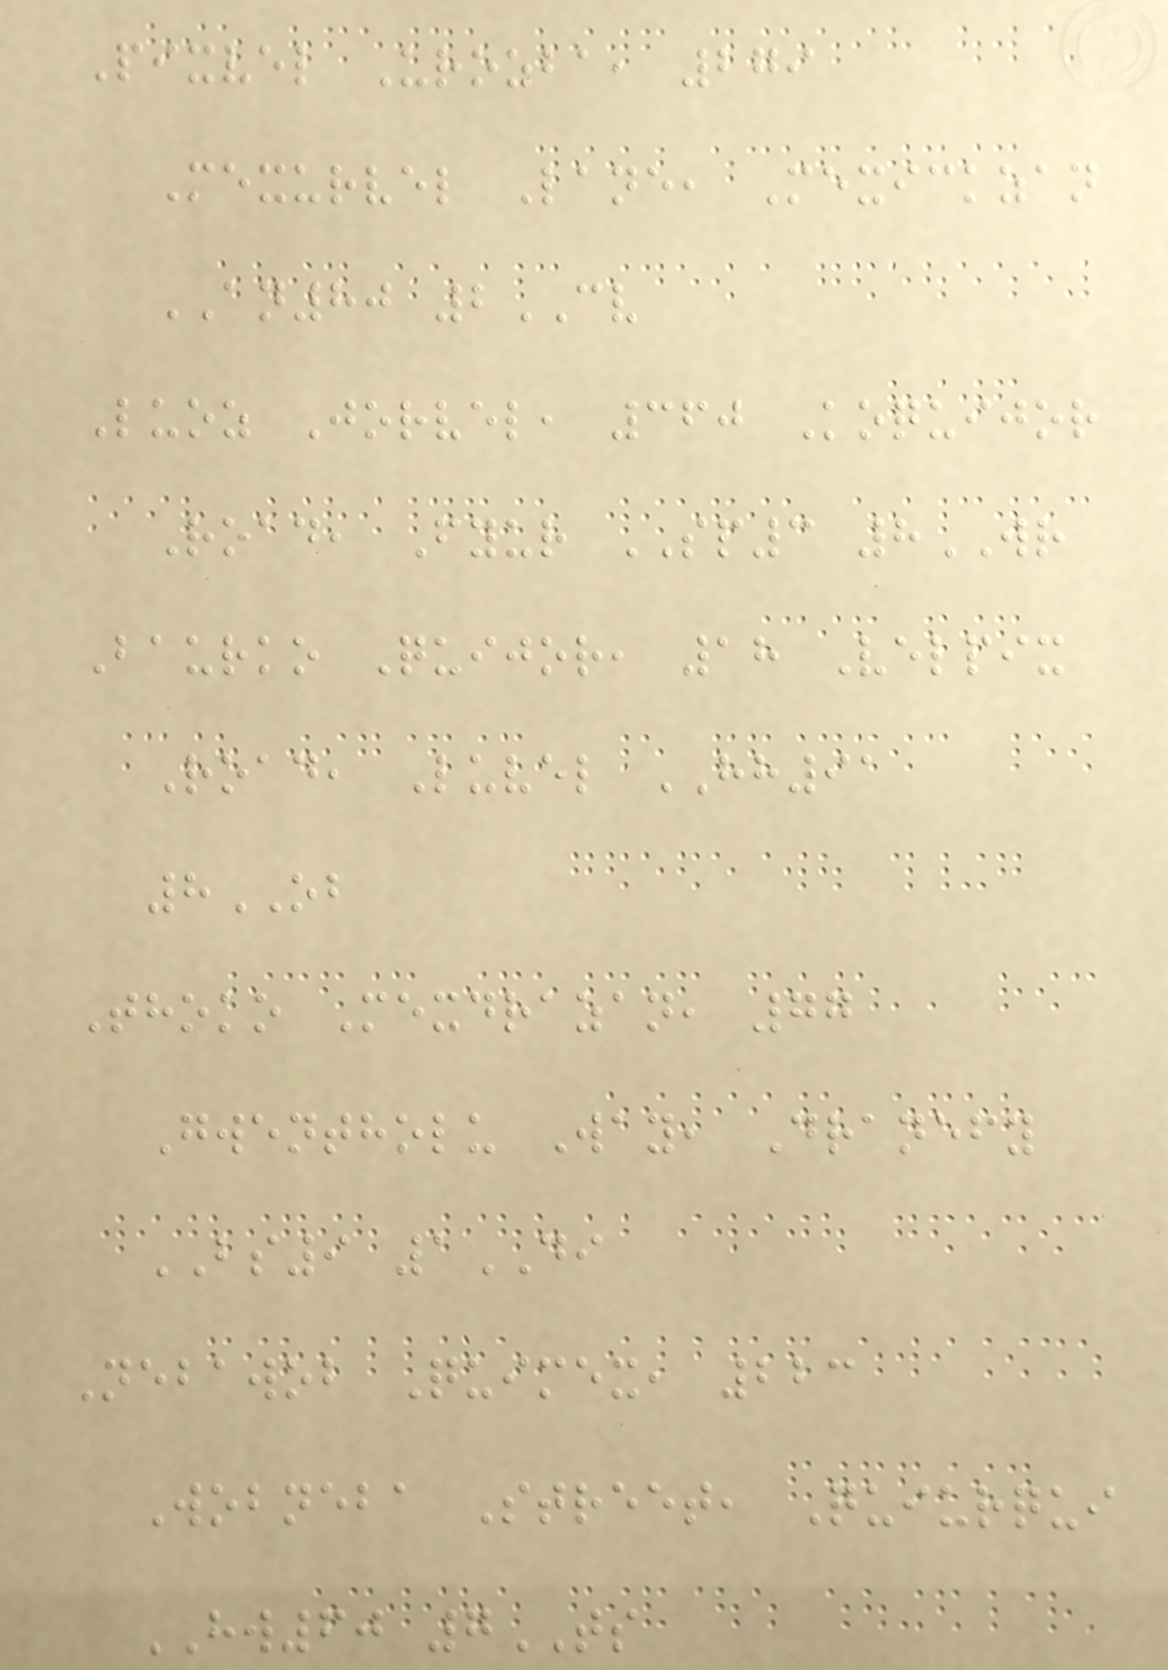Pixvel Urozba, 279
Mexurvel Lane, Mexickzan
AN80 2CV
Luoz Jorvel, 360 Koquijor
Road, Fyur SP3 8WR
Baurko Quijor, 18 Velpix
Road, Luvel HH91
8OB
Thoko Mexdrazan, 77
Gwentholu Way, Dranefy
BS9 1DI
Nebawob Quimex, 223
Wobneba Street, Quiurqui
HW60 7TS
